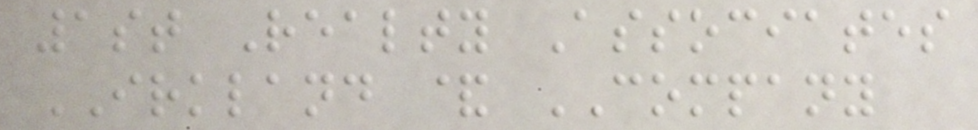1st Realty Associates
IRKLAND & COMPANY
